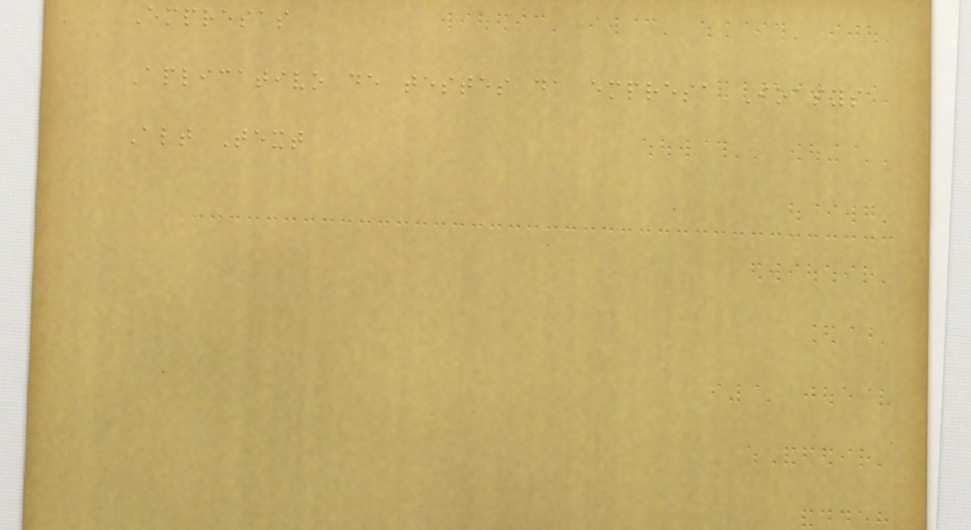Empresas
Aplicativo de testes da empresa Ioasys
Alt Text
